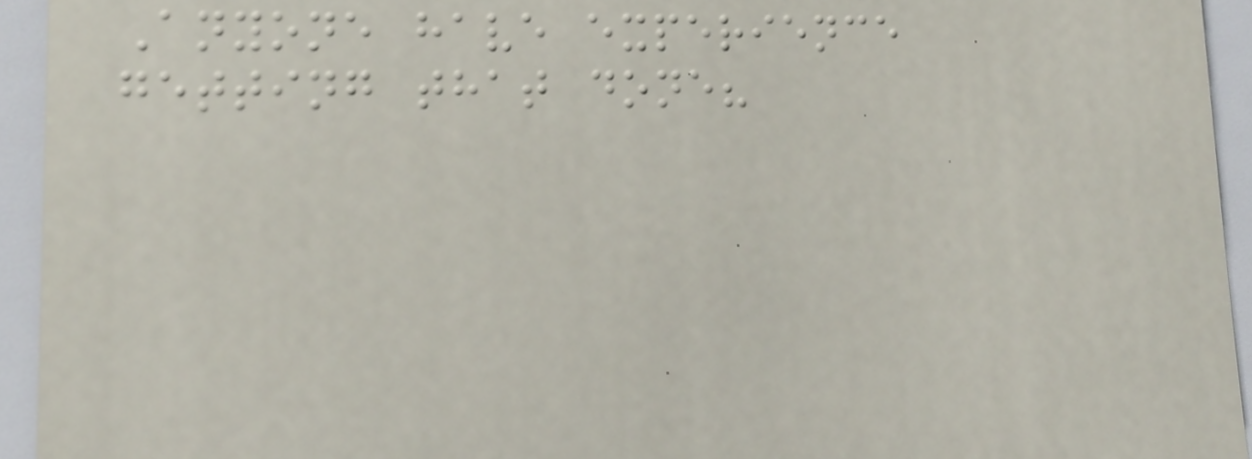Anyone have experience
getting that done?
